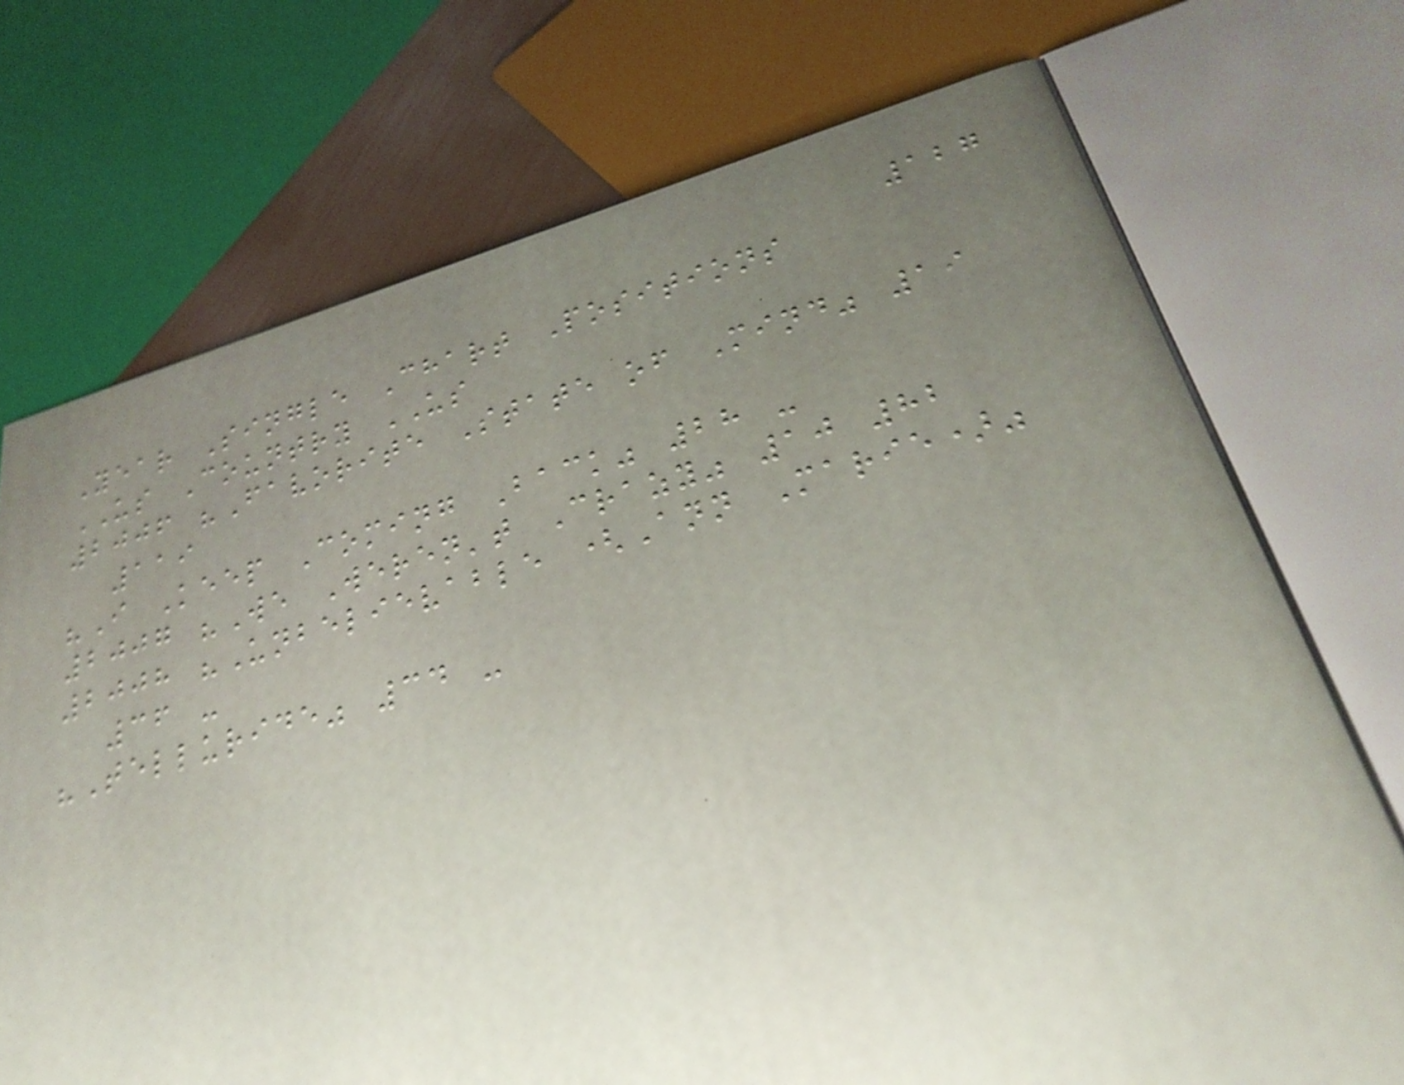127
Year Single Chart Positions
US Country US
2006 "Favorite State of Mind" 19
119
"I Keep Coming Back" 28 -
2007 "We Weren't Crazy" 10 82
2008 "Unbelievable (Ann Marie)"
36 -
"Telluride" 34 -
